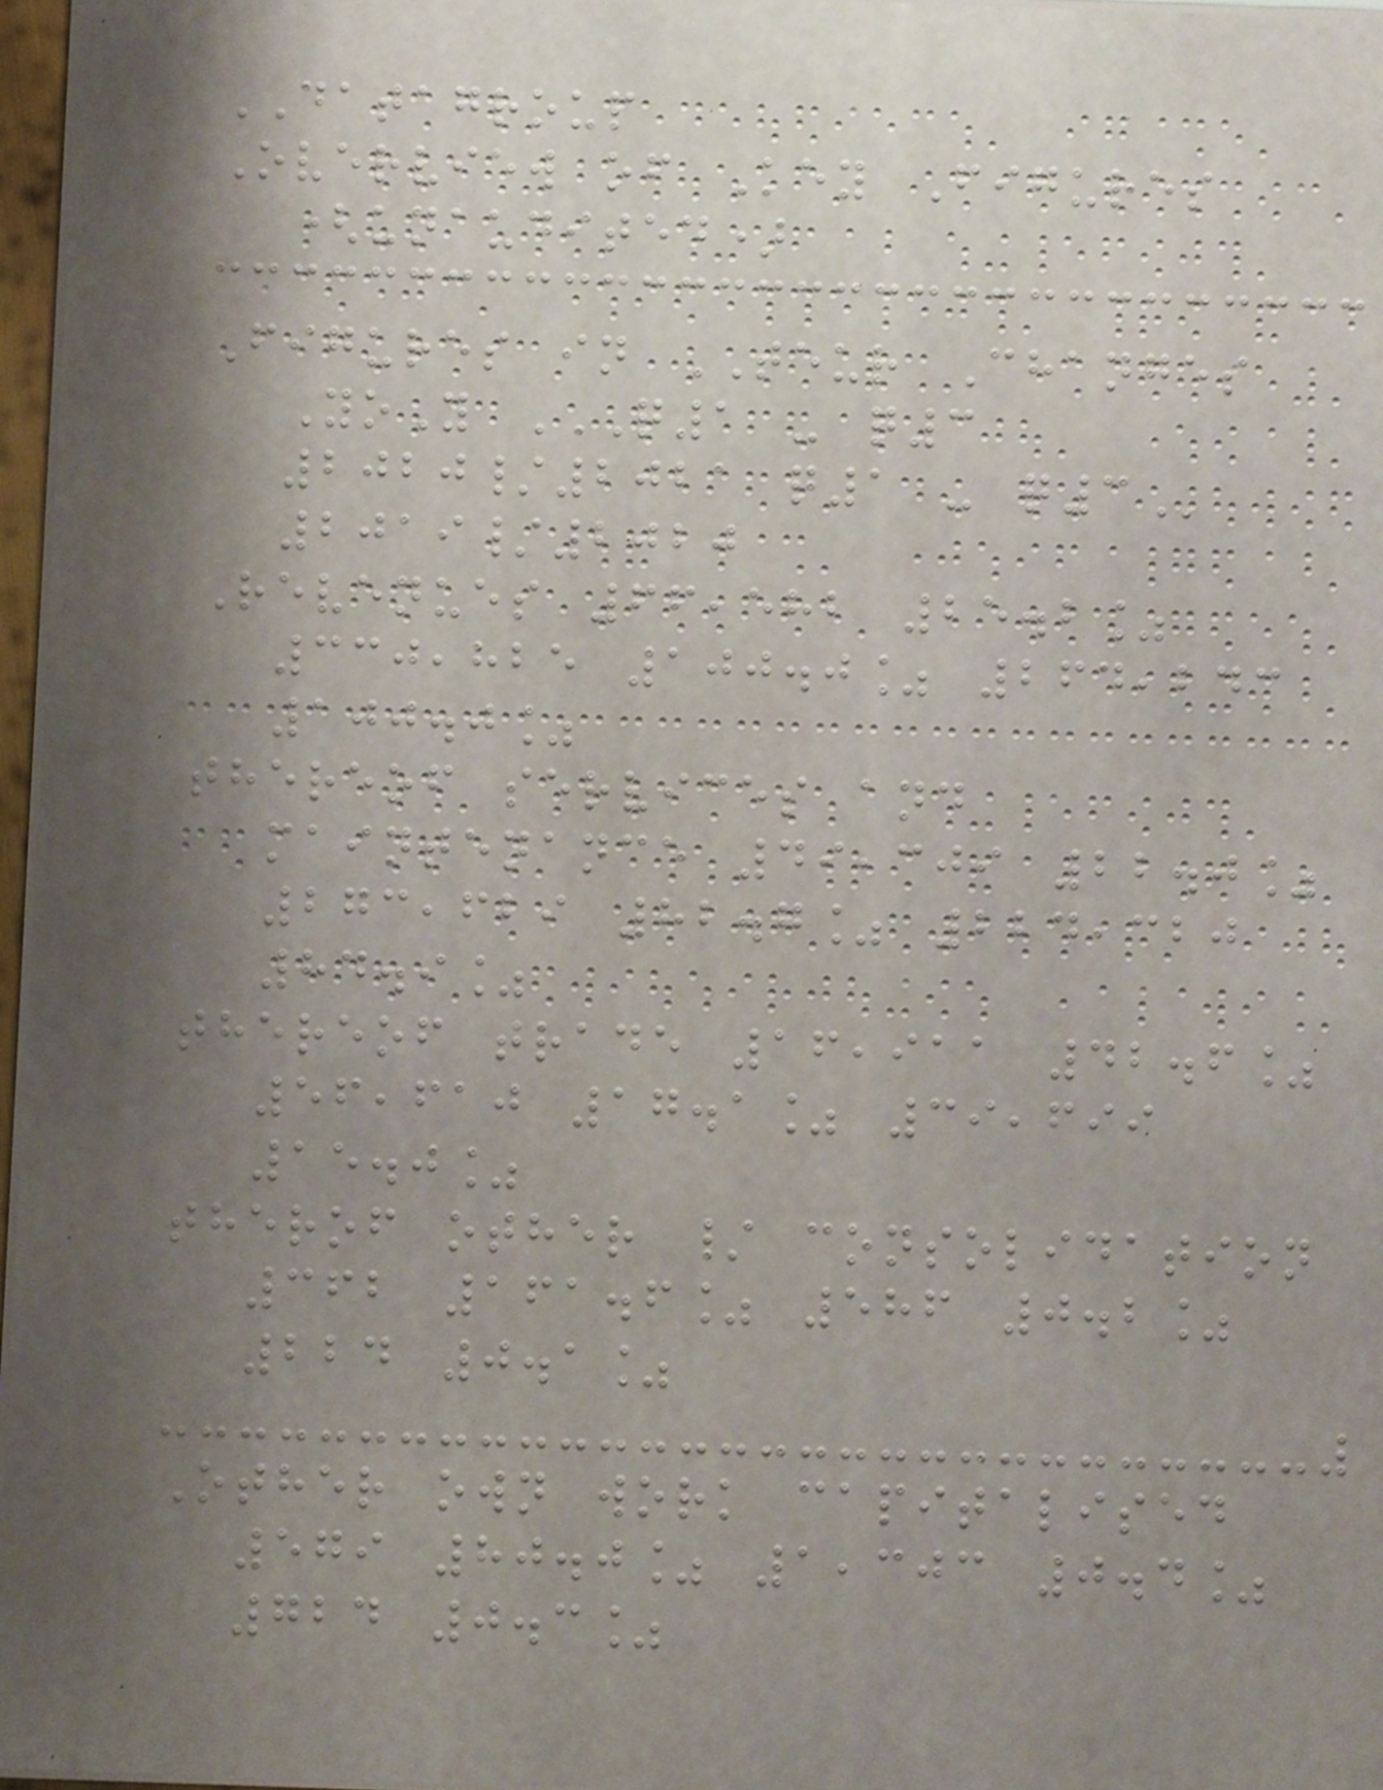DATAGROUP
Overview of Key Figures
(unaudited)
Figures in TEUR Changes
YoY Q1 - Q3
2020/2021 Q1 - Q3
2019/2020
Revenues 66,582 25.2%
330,825 100.0% 264,243
100.0%
thereof services and
maintenance 49,309 22.0%
273,629 82.7% 224,320
84.9%
thereof trade 16,911 42.6%
56,610 17.1% 39,699
15.0%
therof other / consolidation
362 161.6% 586 0.2%
224 0.1%
Other own work capitalised
579 80.0% 1,303 0.4%
724 0.3%
